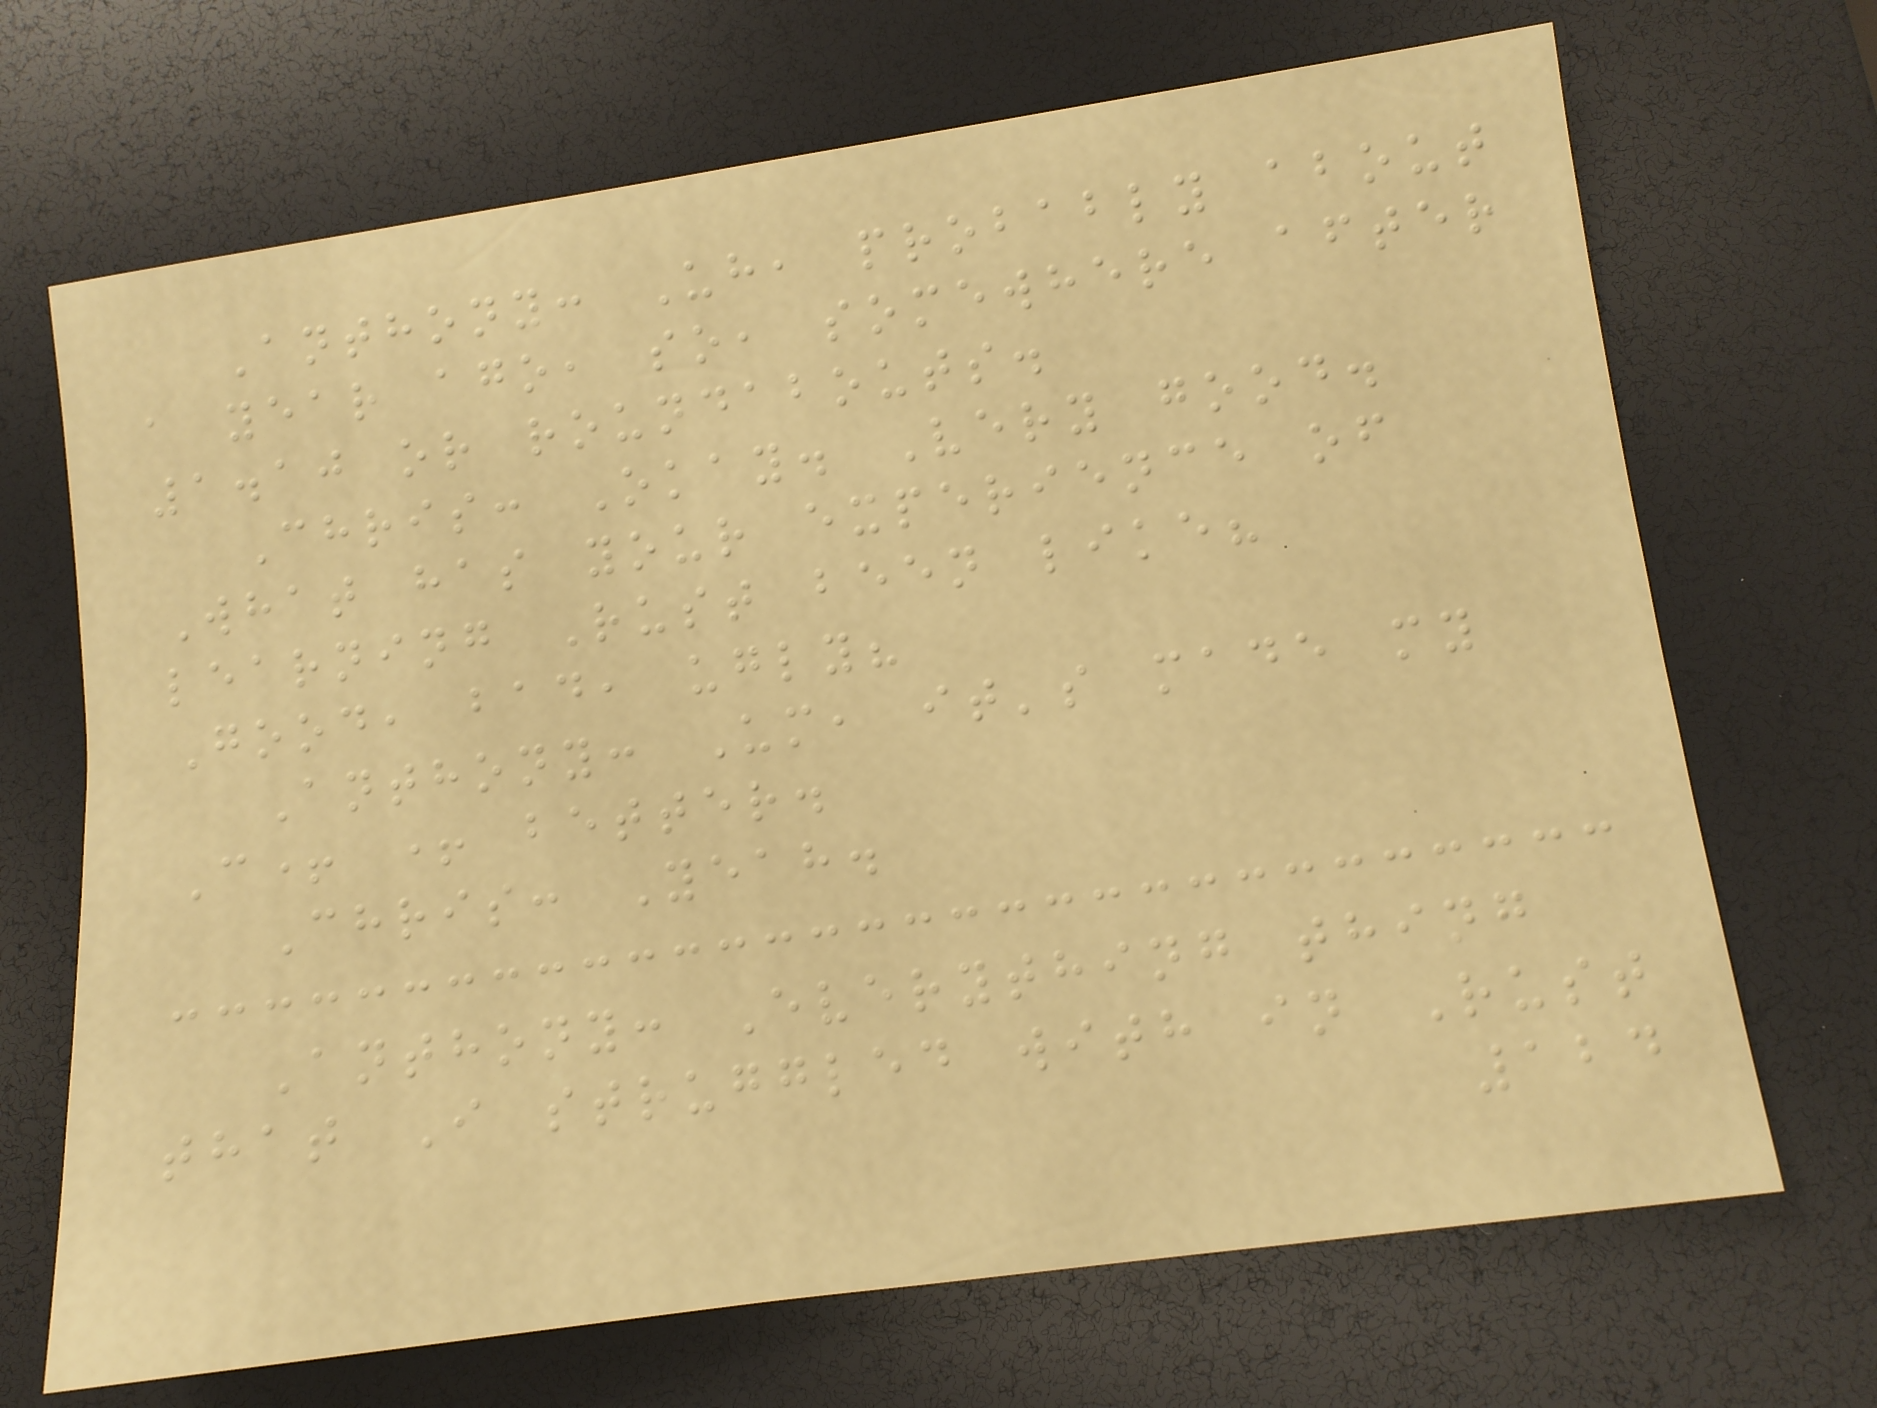Anthony: Uh, probably about
a year ago, so, somewhere after
1.10 or roundabouts.
Chris: Okay. Very good.
What has your experience of
learning Rust been like?
Good, bad, ugly?
Anthony: Um, it's made my
C+ + better.
Chris: Yeah.
Anthony: Everything thing
that I struggled with in Rust
124
